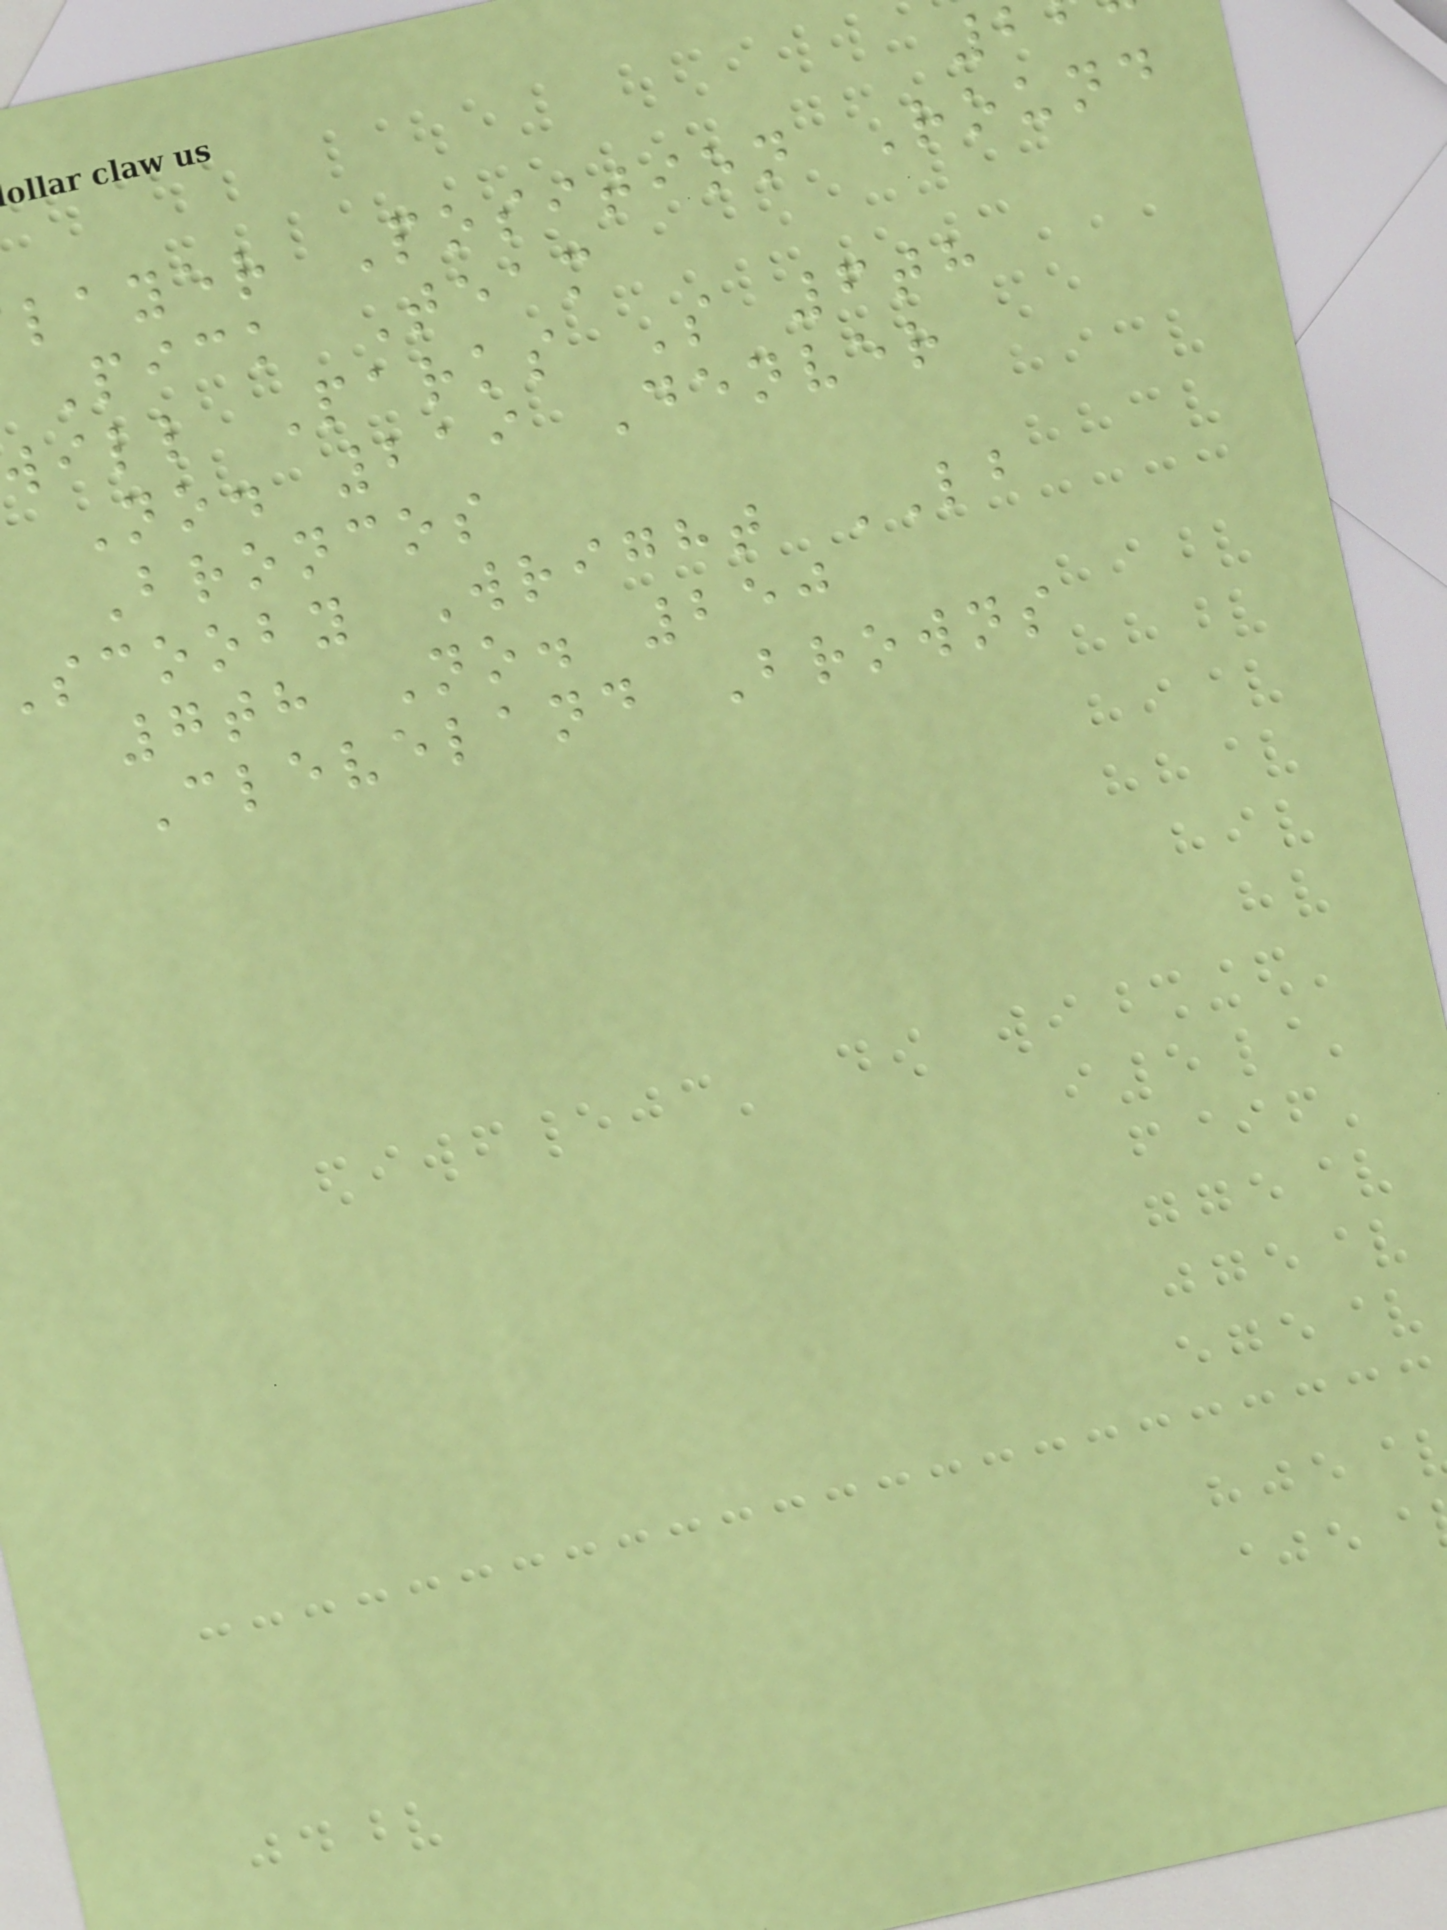layer Position Round
Pick Team
will Parks S 6th
No. 219 Denver
Broncos
scooby Wright LB
7th No. 250
Cleveland Browns
